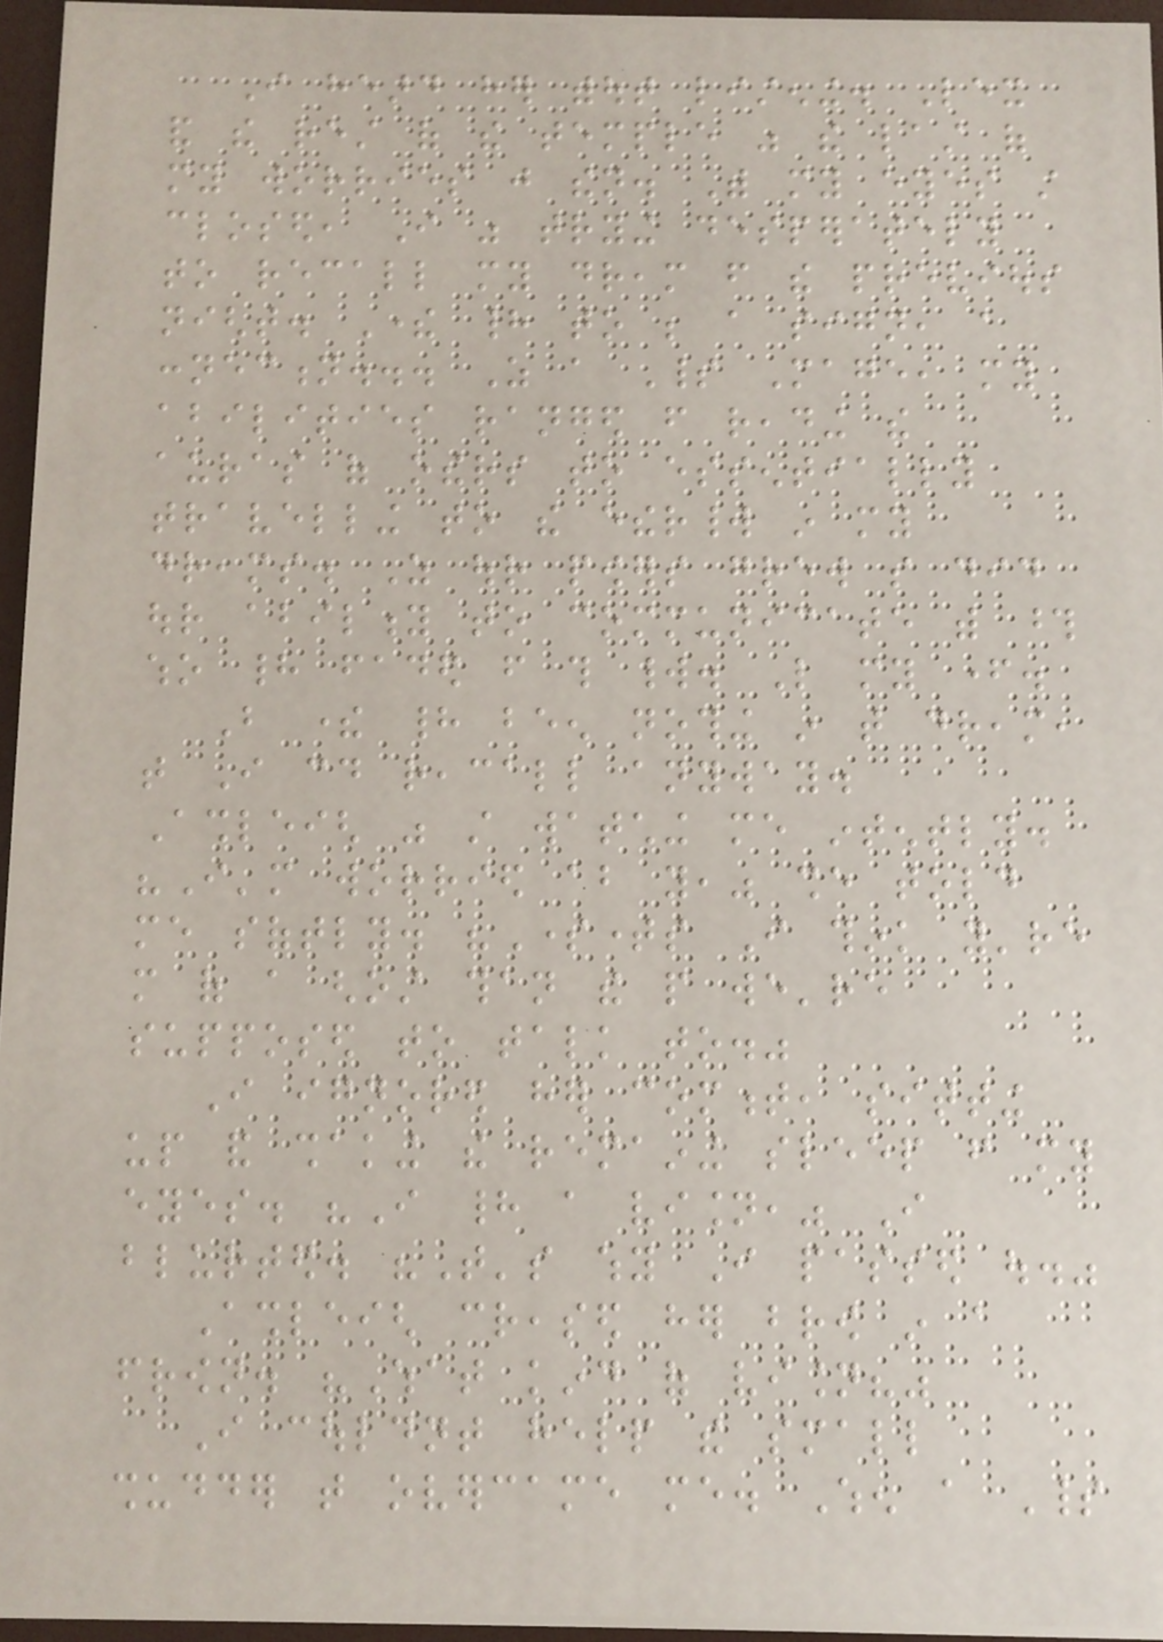I heard her without listening. Lex
and the rest of the temple was the last of
my worries just then. With my eyes still
closed, I was trying desperately
to recall my dream from the previous
night. There had to be a sign, a
connection... As a Spirit Mage, my
abilities ranged from reading the
auras of others to essentially
travelling to the etherworld in my
dreams. As our powers grew so did
our ability to communicate with those
who had faded from this world. Like my father.
But there had been nothing in that dream,
that I could reacall anyway.
Ashleigh was still watching me intently.
"I'm worried about you," she told
me softly. "Sometimes I think you're
more of a ghost than the people we're
supposed to talk to."
I ignored her comment, sitting
up and shaking the remaining sleep from my
eyes. "I had a vision," I
blurted. "That's why I passed out."
Ashleigh creased her brow in a
frown. "What kind of vision?"
I couldnt help the small
shudder that overcame me. When a Spirit
